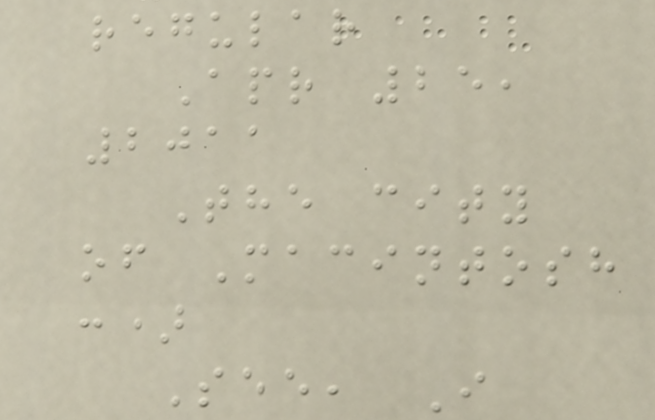regular
Apr 25,
2011
The city
of Macintosh
:)
See, I
